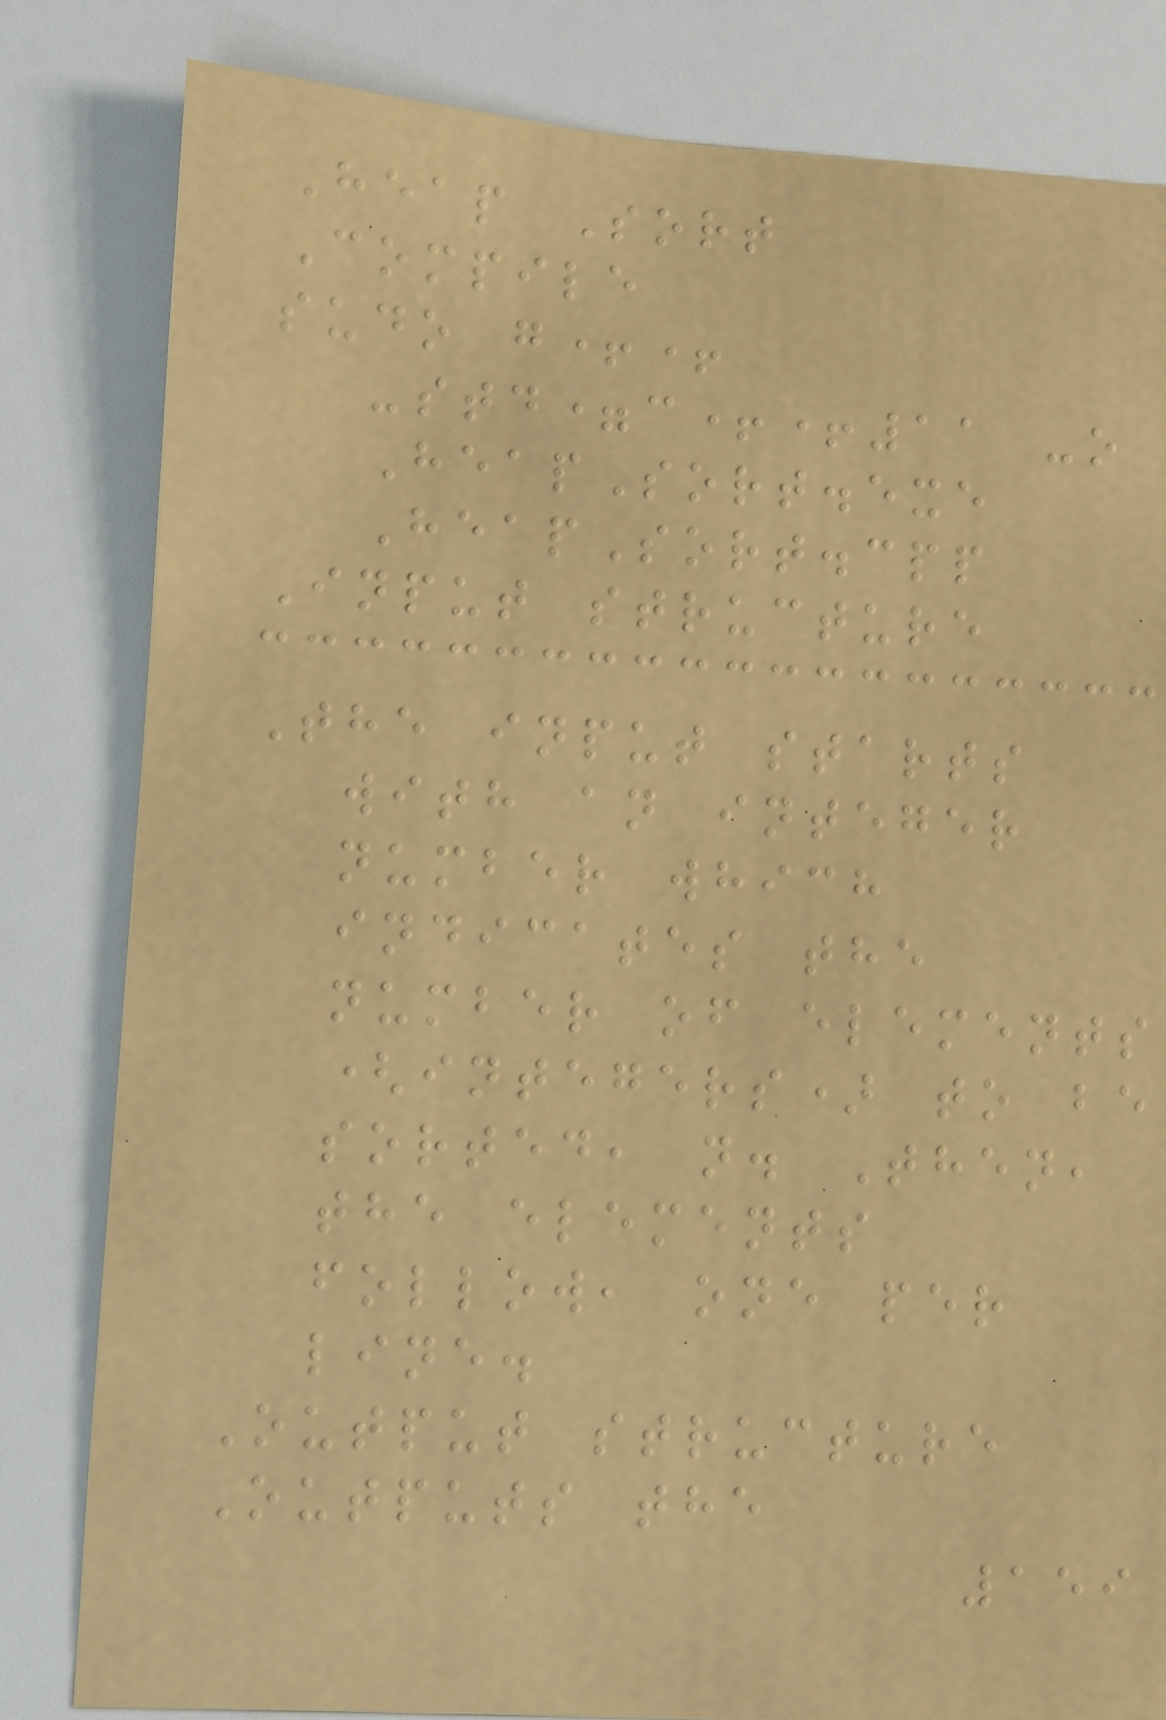Heap Sort
Compile
sudo g++
-std=c++11 -o
HeapSort.exe
HeapSort.cpp
Input structure
The input starts
with an integer
number which
indicates the
number of elements
(integers) to be
sorted, n. Then,
the elements
follow, one per
line.
Output structure
Outputs the
159
